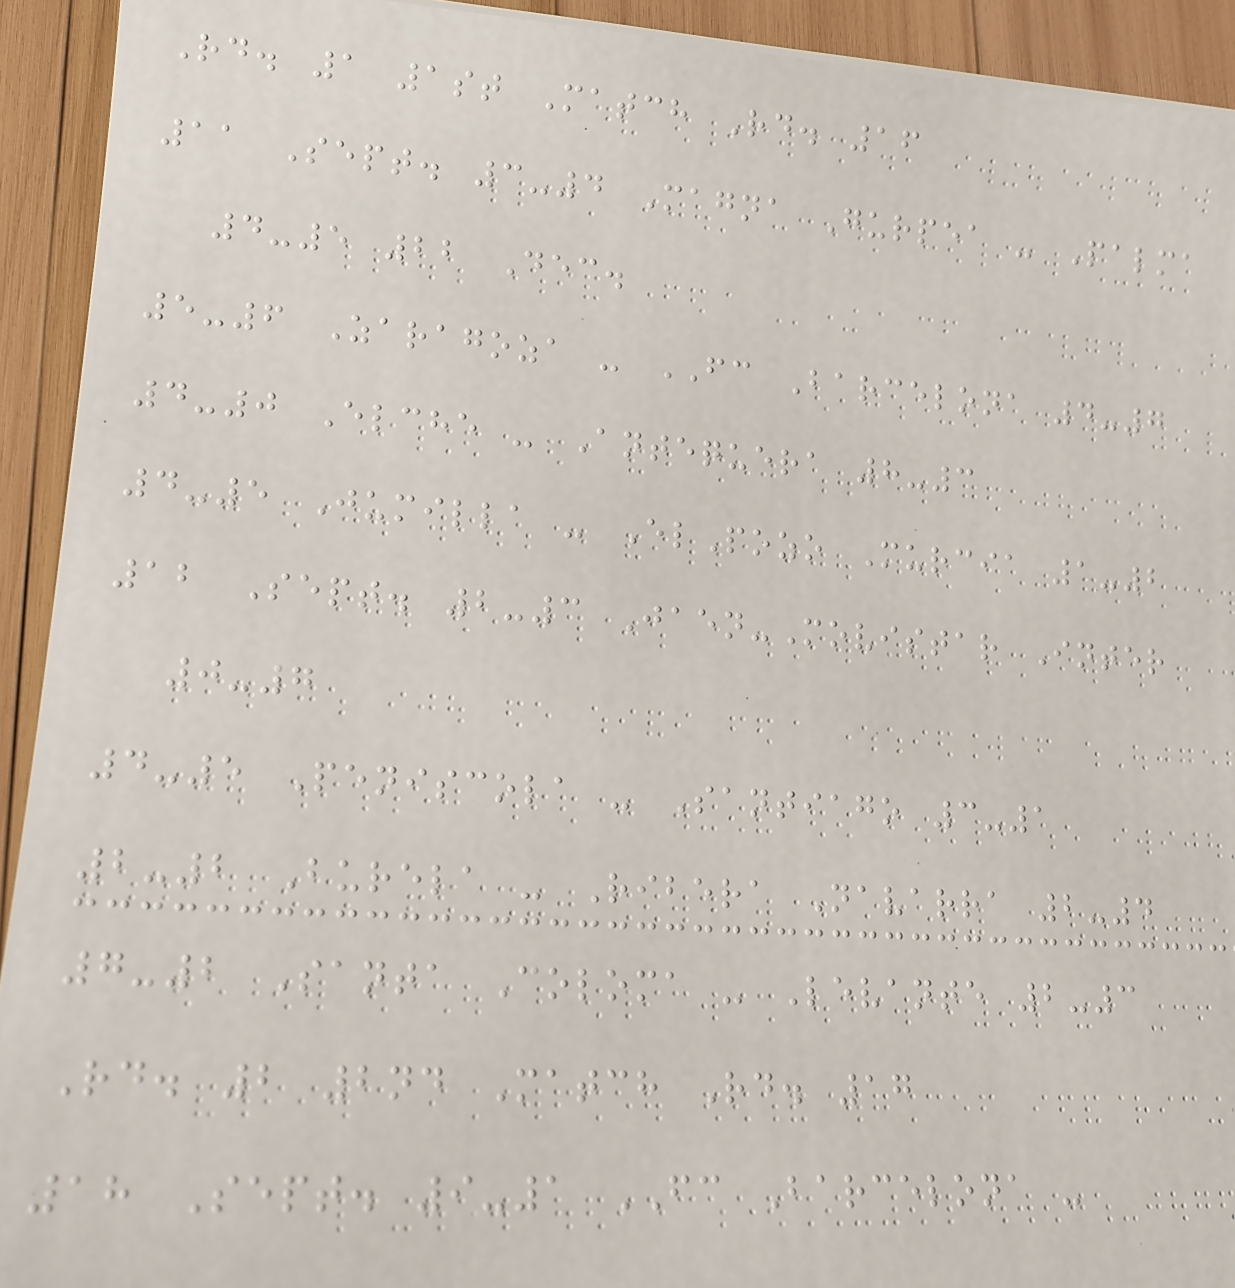Rd. 1 1st Match Rd. 16
11 Sept. 3-4 Magna Gurpea - Palma
4-5 22 Dec.
5-6 Zaragoza - FC Barcelona 4-7
4-0 Elche - Antequera 8-3
4-5 Jumilla - ElPozo Murcia 1-2
12 Sept. 2-3 Jaen-Movistar Inter
0-7
4-5 Peniscola - Santiago 3-1
2-2 Burela - Ribera Navarra 2-4
7-2 Santa Coloma - Levante 2-3
Rd. 2 2nd Match Rd. 17
18 Sept. 9-1 FC Barcelona -
